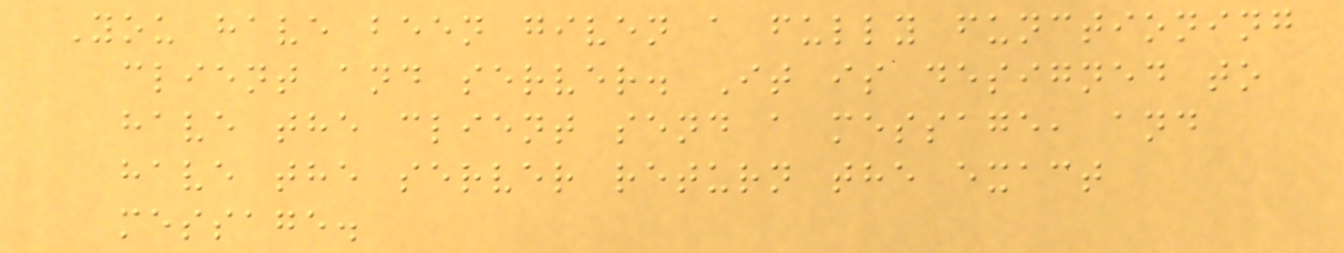You have been given a fully functioning
client and server. It is designed to
have the client send a message, and
have the server return the exact
message.
